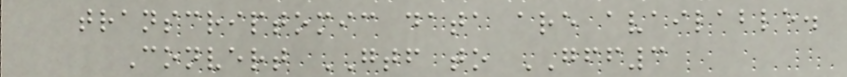transcriptomic data are available.
Convert GTF to GFF3
